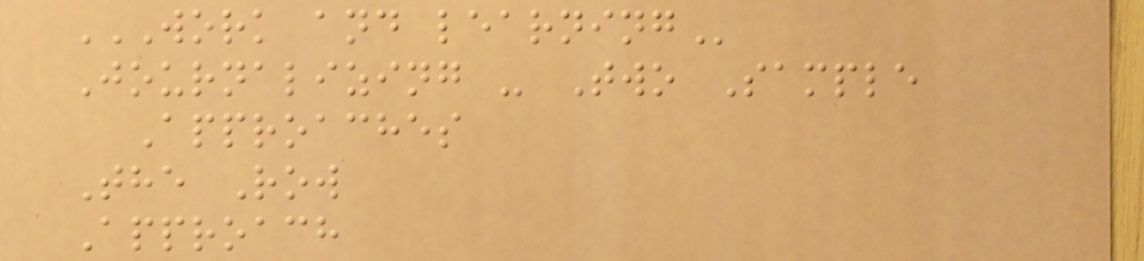WORK AND LEARNING
Journalizing - Two Sample
Approaches
The Row
Approach
